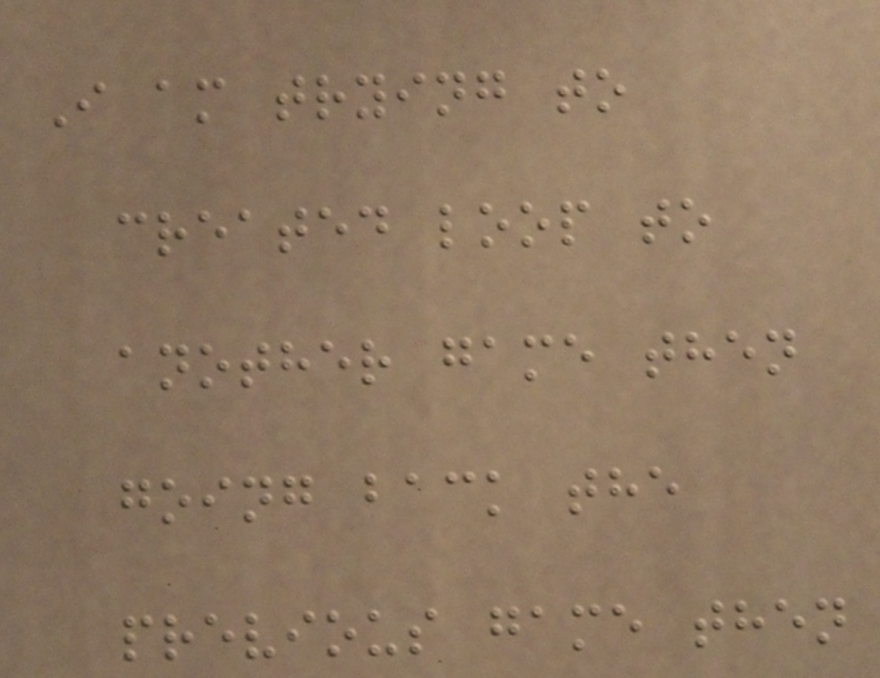I am trying to
created loop to
another game then
going back the
previous game then
